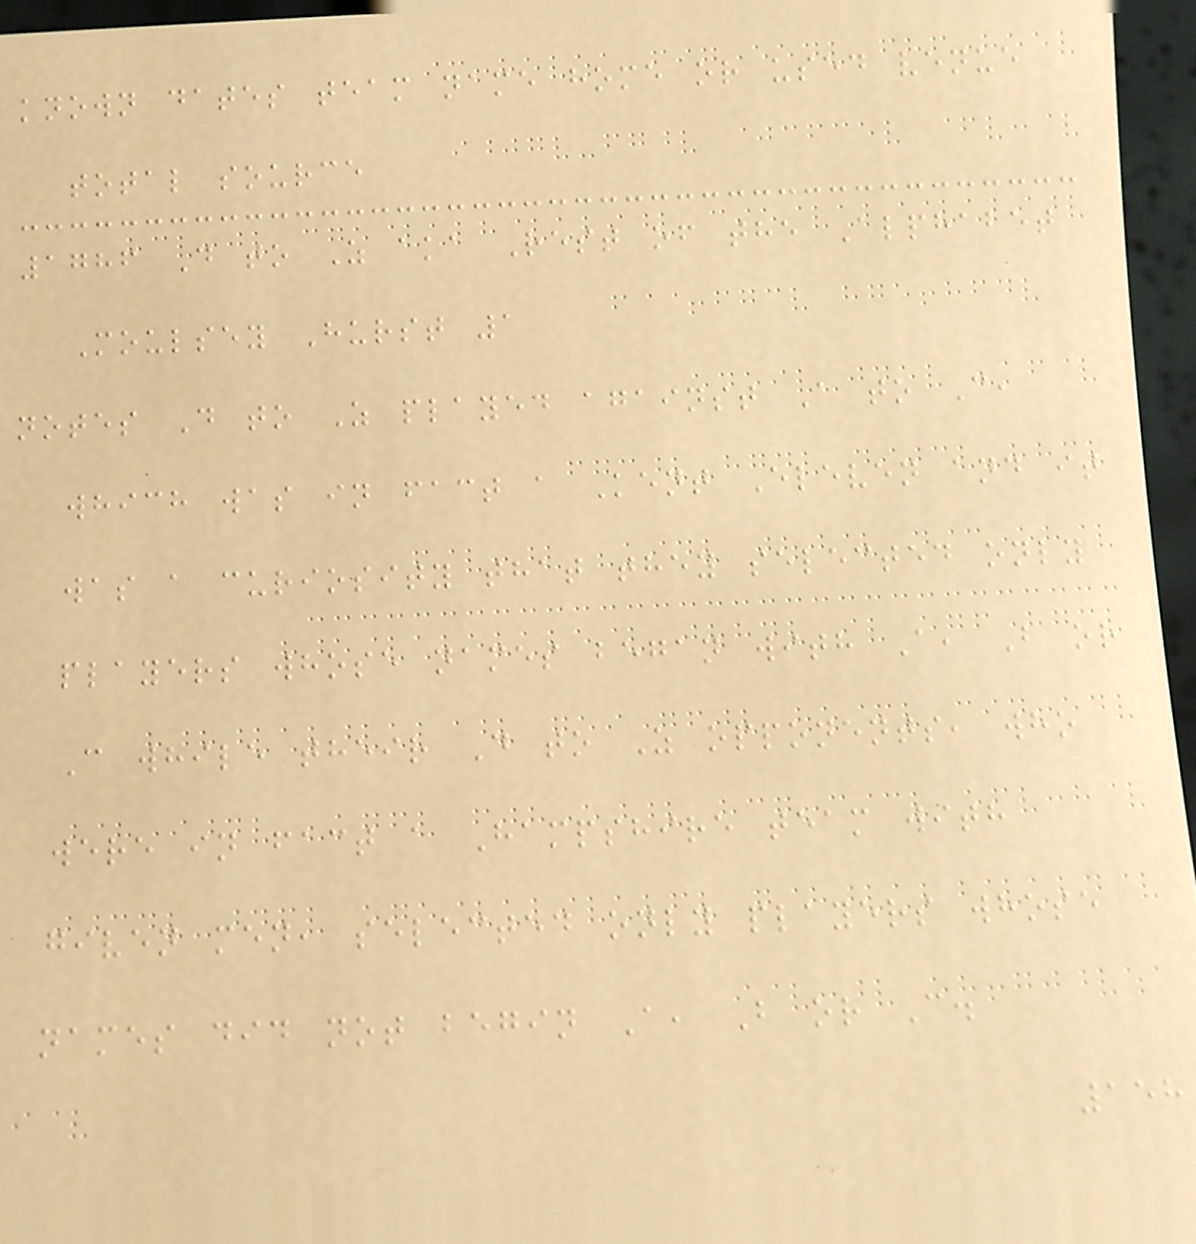known dates team name home or used venue
total source
1786 D to Z aka Rest of the Alphabet
Moulsey Hurst 1
notes D to Z played against A to C,
which was in fact a Kent Eleven and it
was a curiosity that they selected only
players whose names began with A, B or
C while their D to Z opponents, who
were in fact a Hampshire team with
given men, selected only players whose
names did not begin A, B or C.
158
